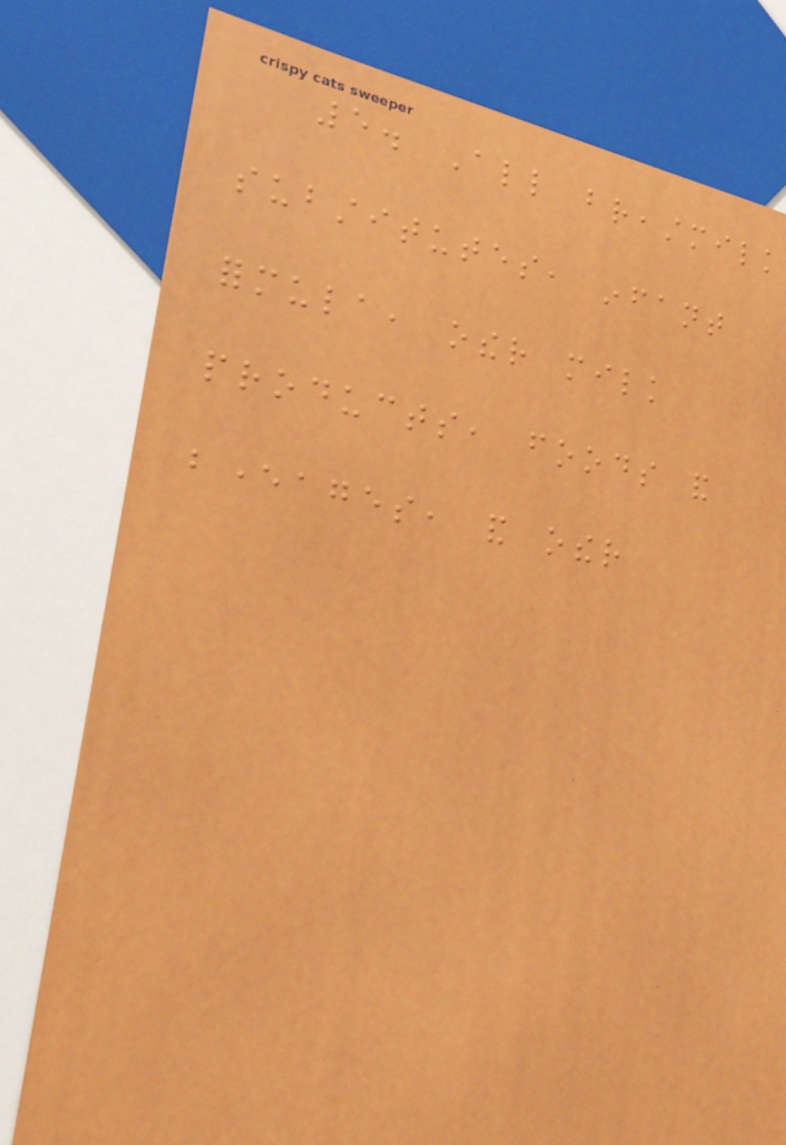5. All breastmilk
substitutes, infant
formula, other milk
products, foods and
beverages, and other
